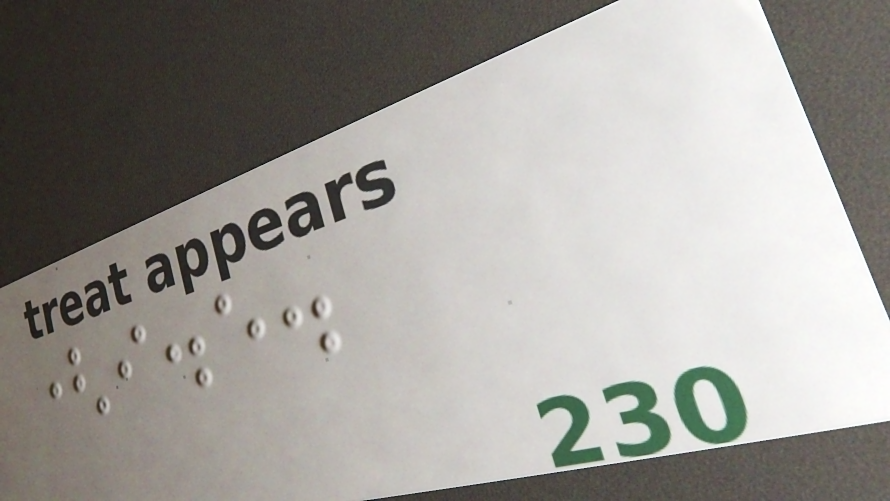(i.e.
